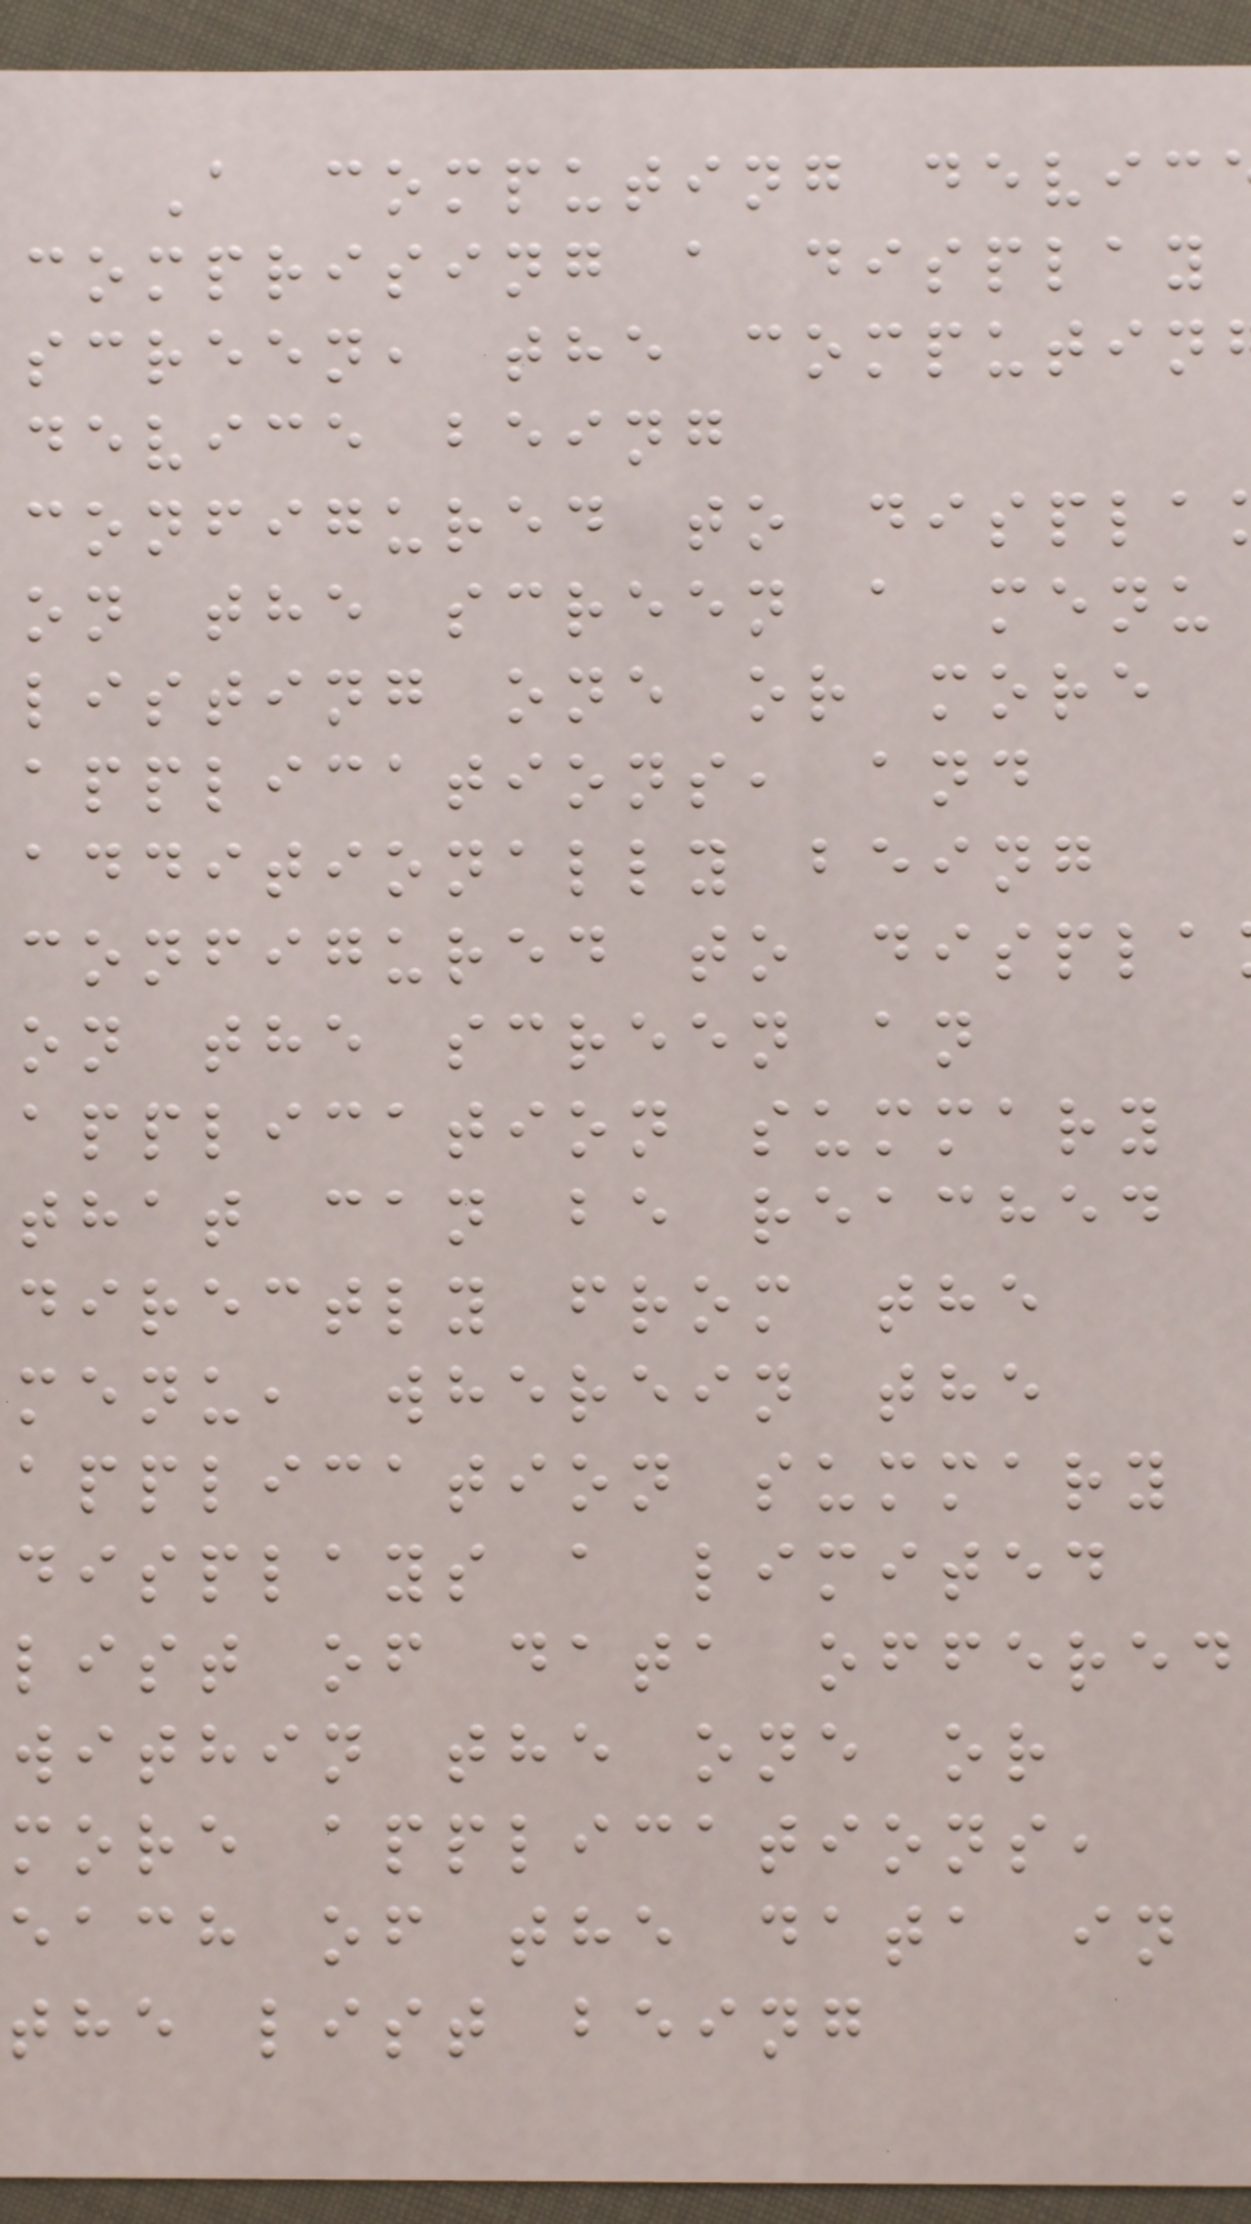A computing devic
comprising a display
screen, the computin
device being
configured to displa
on the screen a menu
listing one or more
applications, and
additionally being
configured to displa
on the screen an
application summary
that can be reached
directly from the
menu, wherein the
application summary
displays a limited
list of data offered
within the one or
more applications,
each of the data in
the list being
